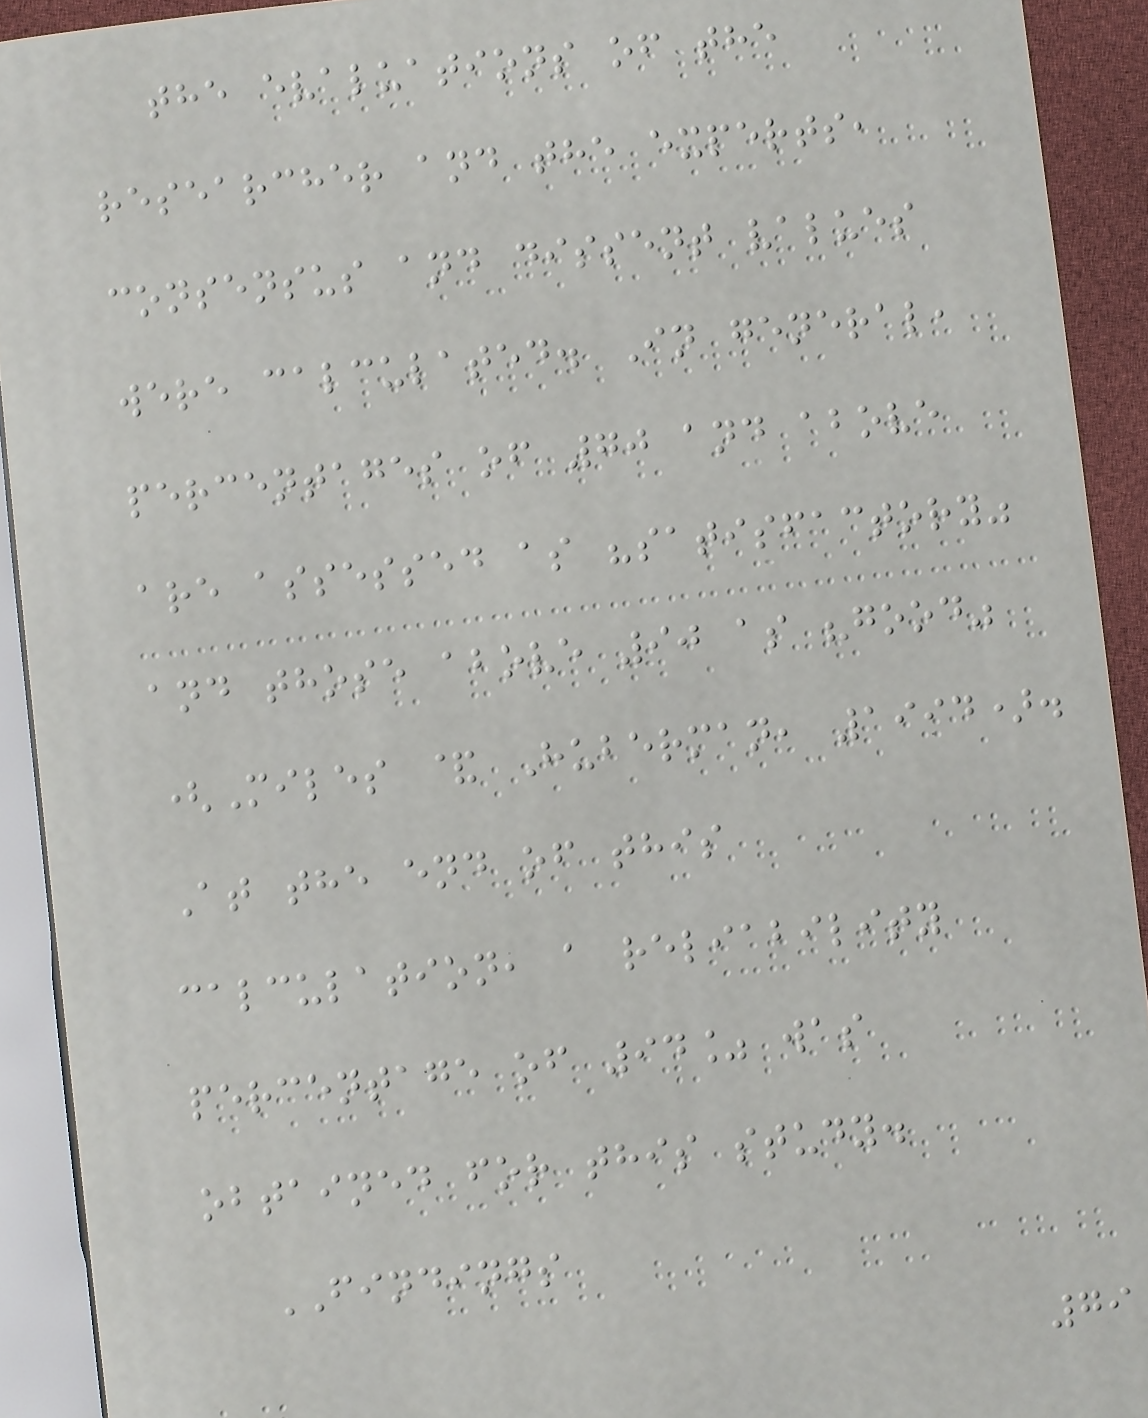the evaluations of the
researcher and the experts,
consensus and dissent values
were calculated. In general,
percentages of 70 and above
are assessed as "satisfactory"
and those above 90 as "good"
(Miles & Huberman, 1994).
At the end of this
calculation, a reliability
percentage of 94% was
obtained for this study.
FINDINGS
79
